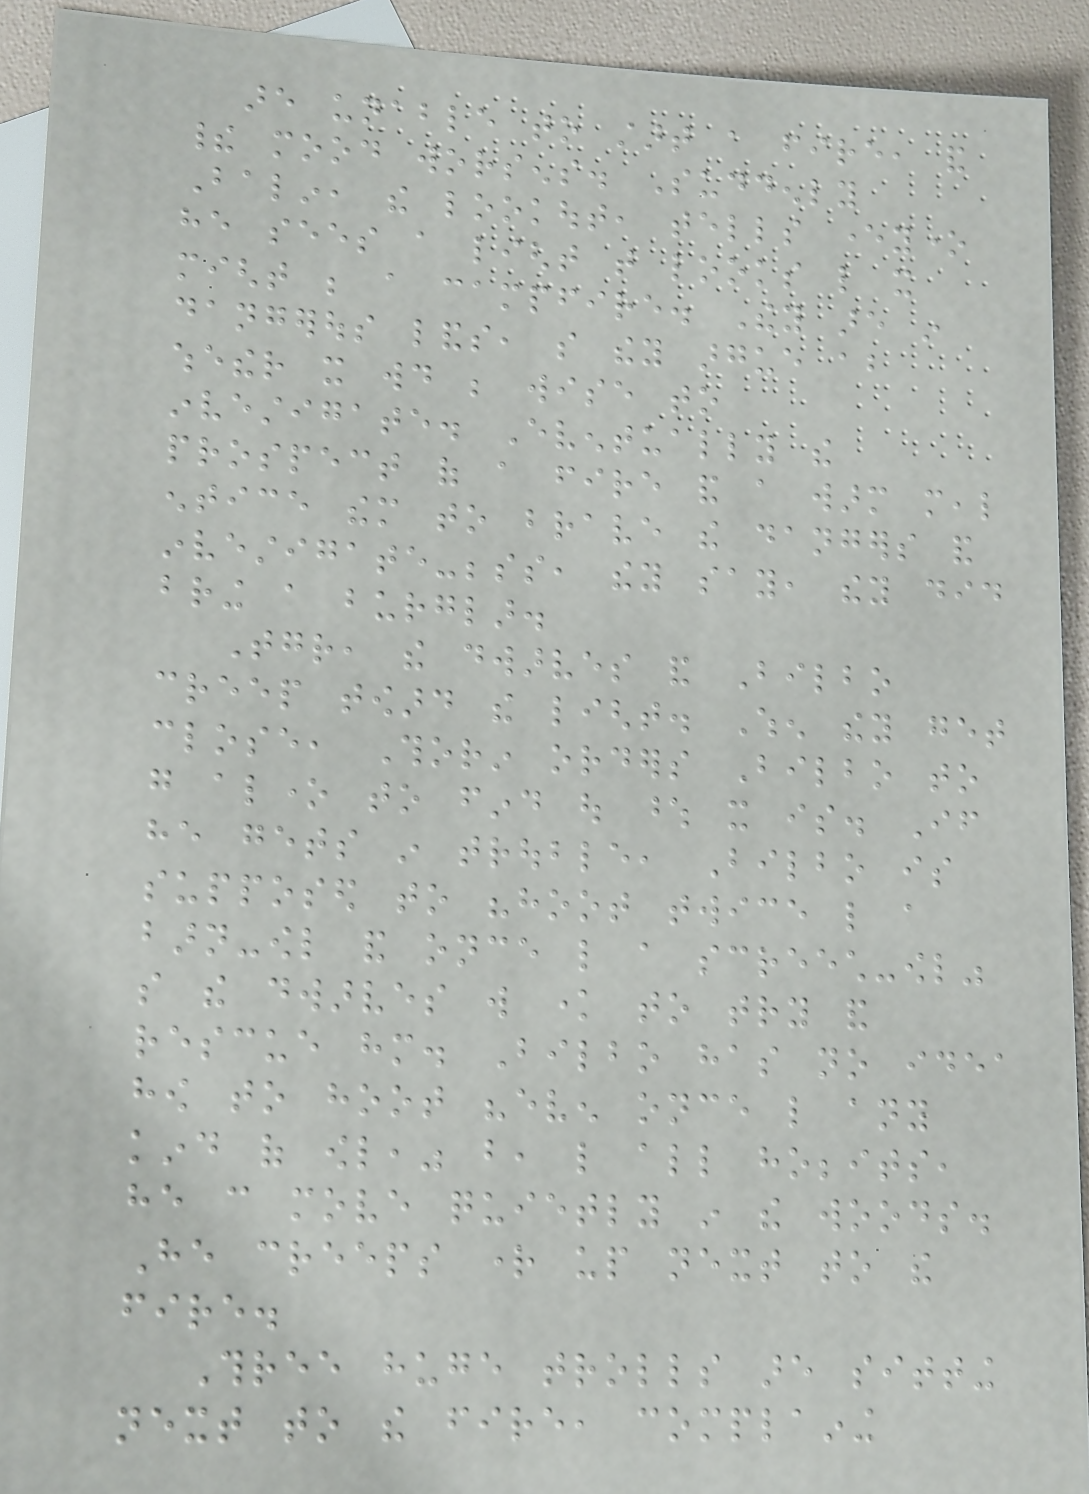are unable to start a fire, and
their mood worsens. Suddenly
Balin, the lookout, tells everyone
he sees a light that looks like it
might be a campfire. They are in
dangerous lands, so they argue about
whether it would be wise to
investigate. Eventually the
prospect of a fire and a warm meal
entice them to brave the dangers and
investigate-besides, they say, they did
bring a burglar.
Together, the dwarves and Bilbo
creep toward the light. When they get
close, Thorin orders Bilbo to
go alone to find out whose it is. If
he gets in trouble, Bilbo is
supposed to "hoot twice like a
barn-owl and once like a screech-owl"
so the dwarves will know to try and
rescue him. Bilbo has no idea
how to hoot "even once like any
kind of owl," but, like all hobbits,
he can move quietly in the woods.
He creeps right up next to the
fire.
Three huge trolls are sitting
next to the fire, complaining
